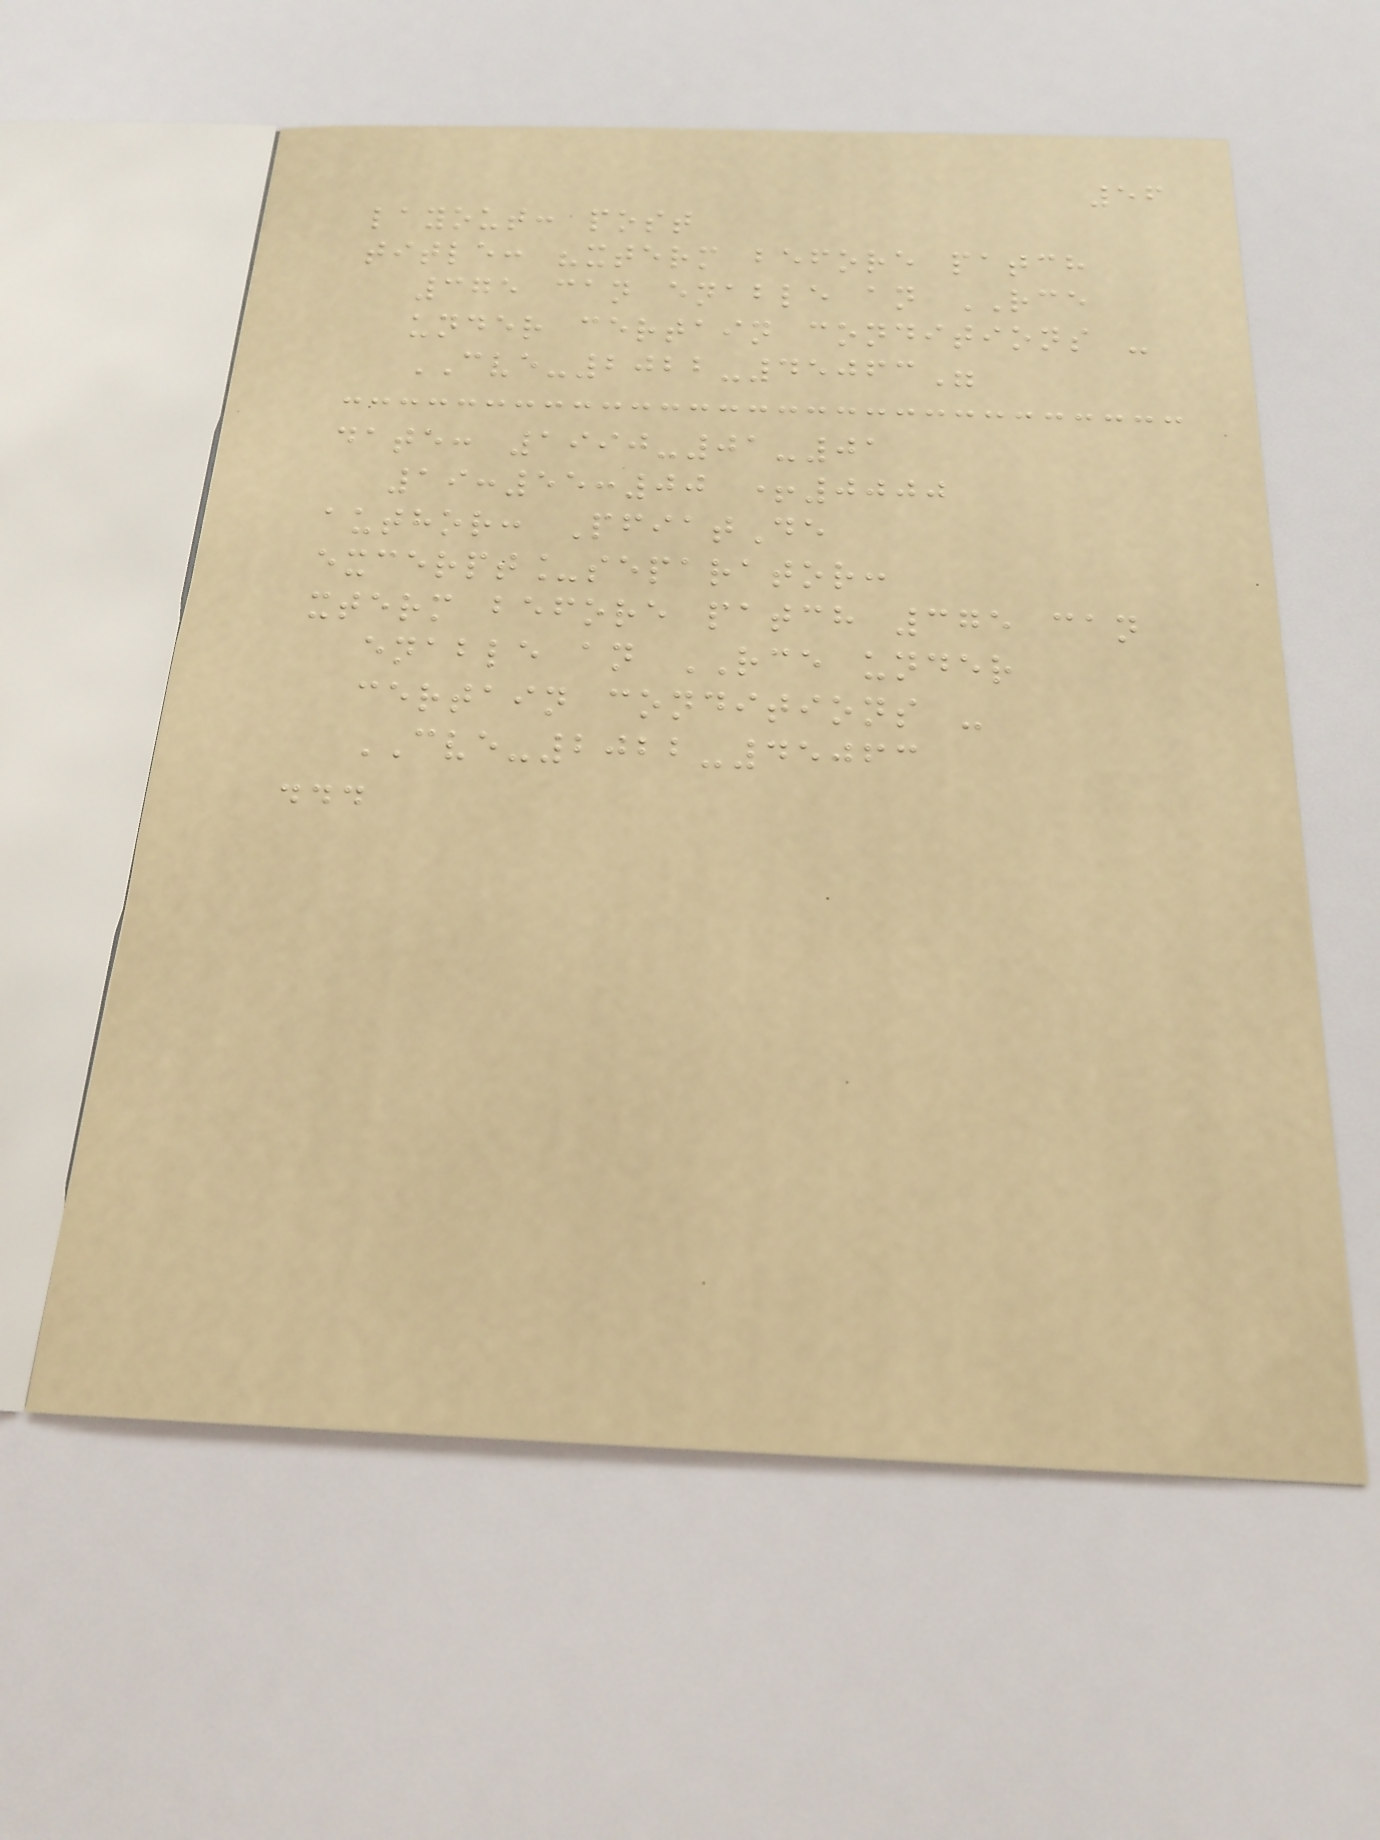56
layout: post
title: "xterm before patch
375 can enable an RCE
under certain conditions -
CVE-2022-45063"
date: 1990-01-01
19:55:00 +0000
author: PfiatDe
excerpt_separator:
xterm before patch 375 can
enable an RCE under
certain conditions -
CVE-2022-45063
...
